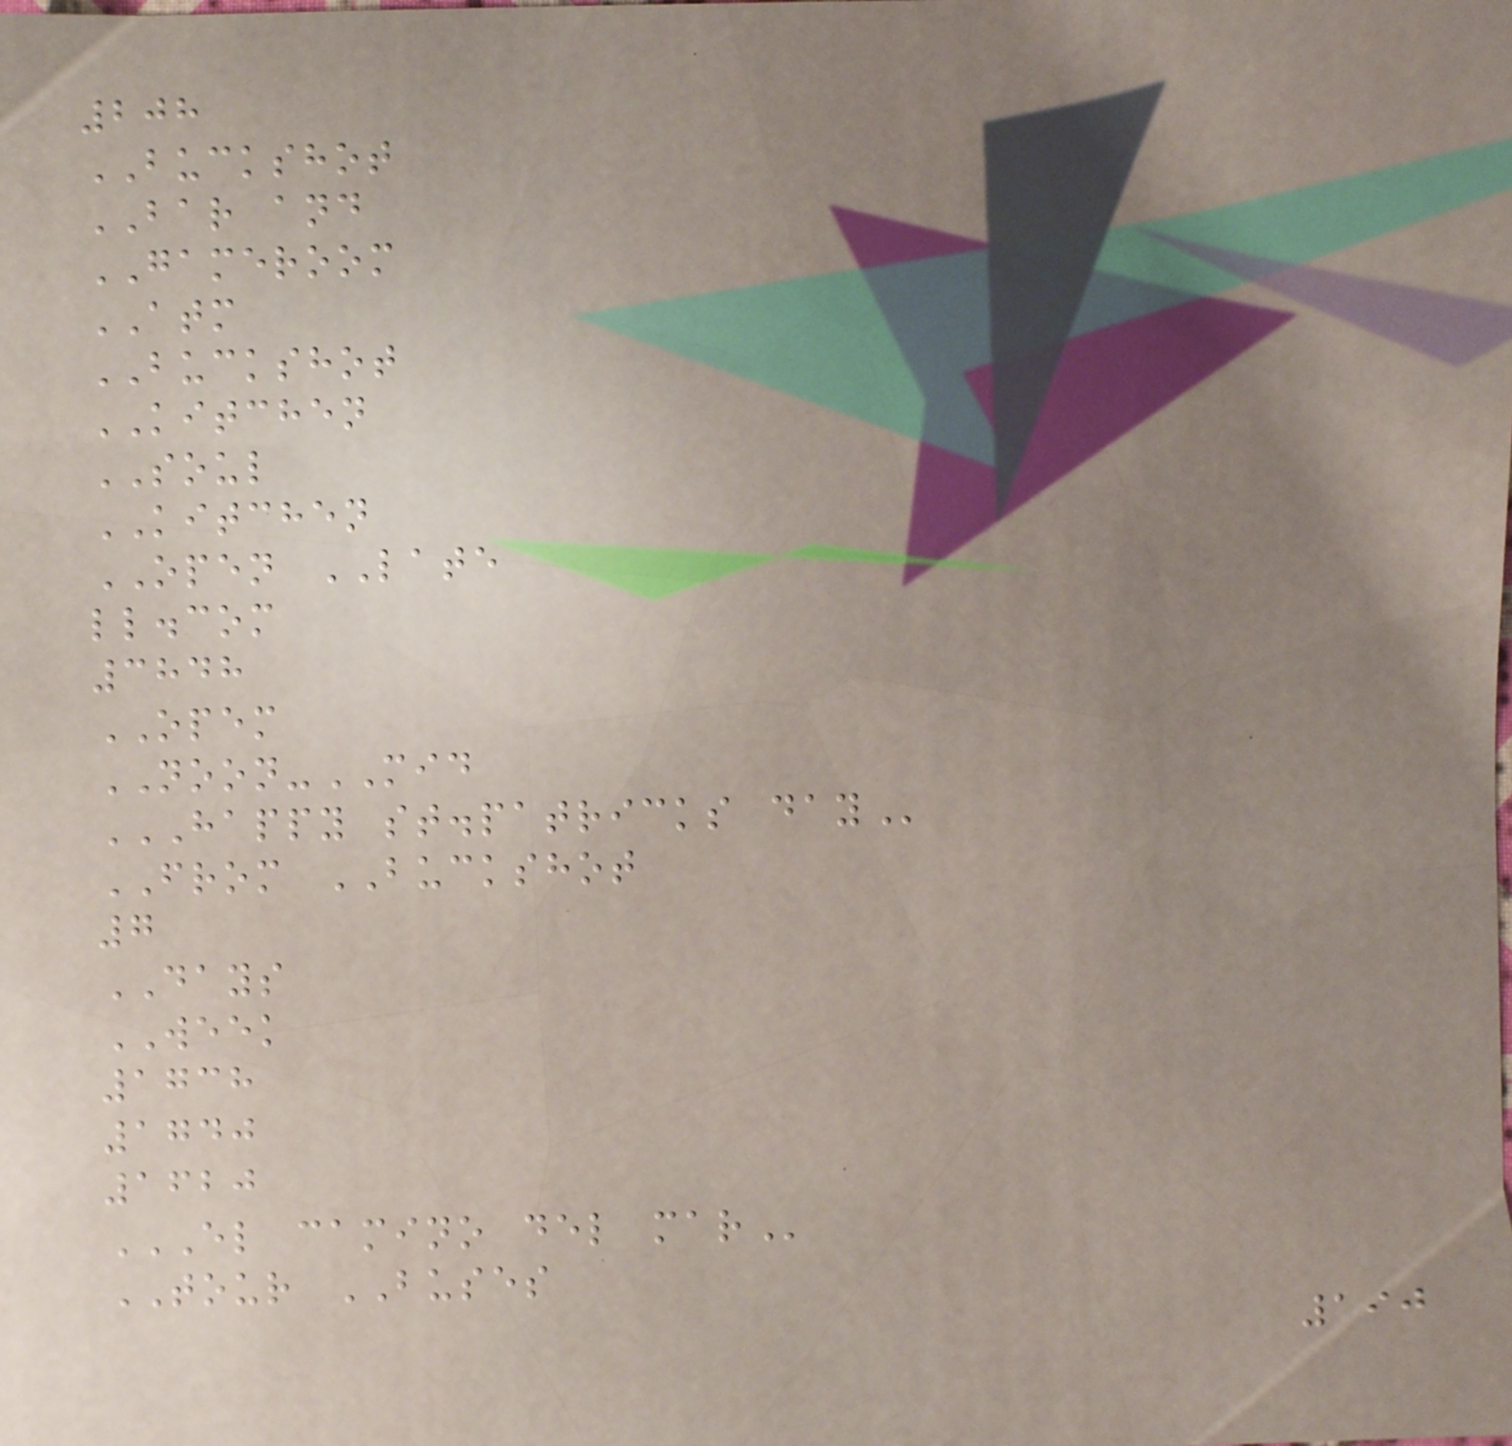208
BUCKSHOT
BAR and
GAMEROOM
ATM
BUCKSHOT
KITCHEN
SOUL
KITCHEN
OPEN LATE
ll.com
3848
OPEM
NOON-MID
HAPPY ST.PATRICKS DAY
FROM BUCKSHOT
7
DAYS
WEEK
1738
1740
1620
EL CAMINO DEL MAR
TOUR BUSES
190
